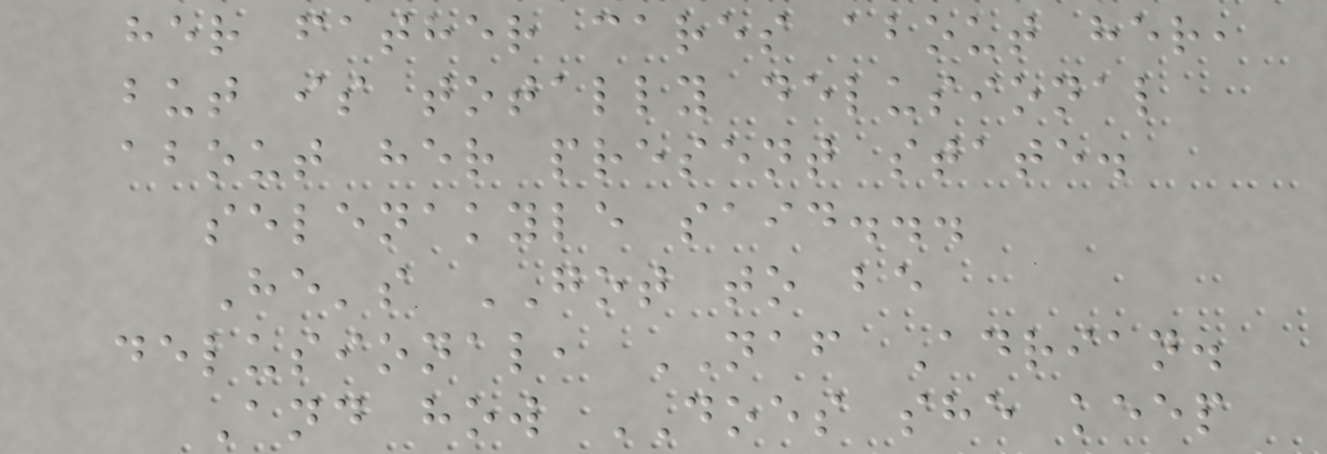her father cares about her,
but is totally delusional
about her present state.
selenakyle said...
He's GOT to be
delusional, NAF Adrian.
And how DOES she keep
